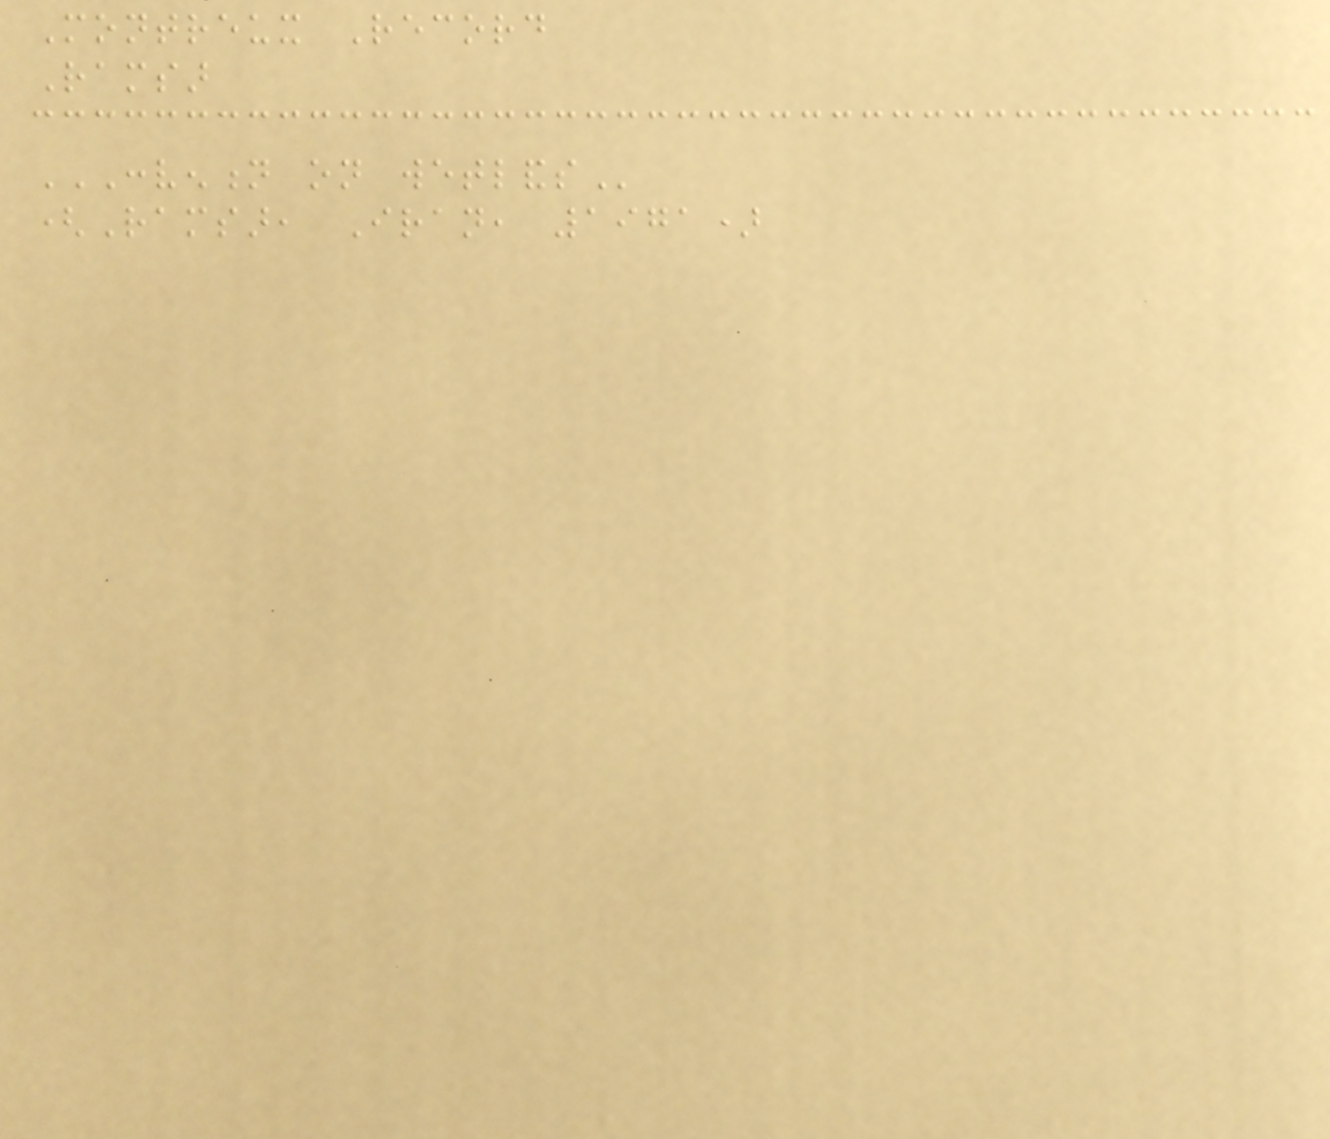Montreux Record
Ramsar
CONVENTION ON WETLANDS
(Ramsar, Iran, 1971)
